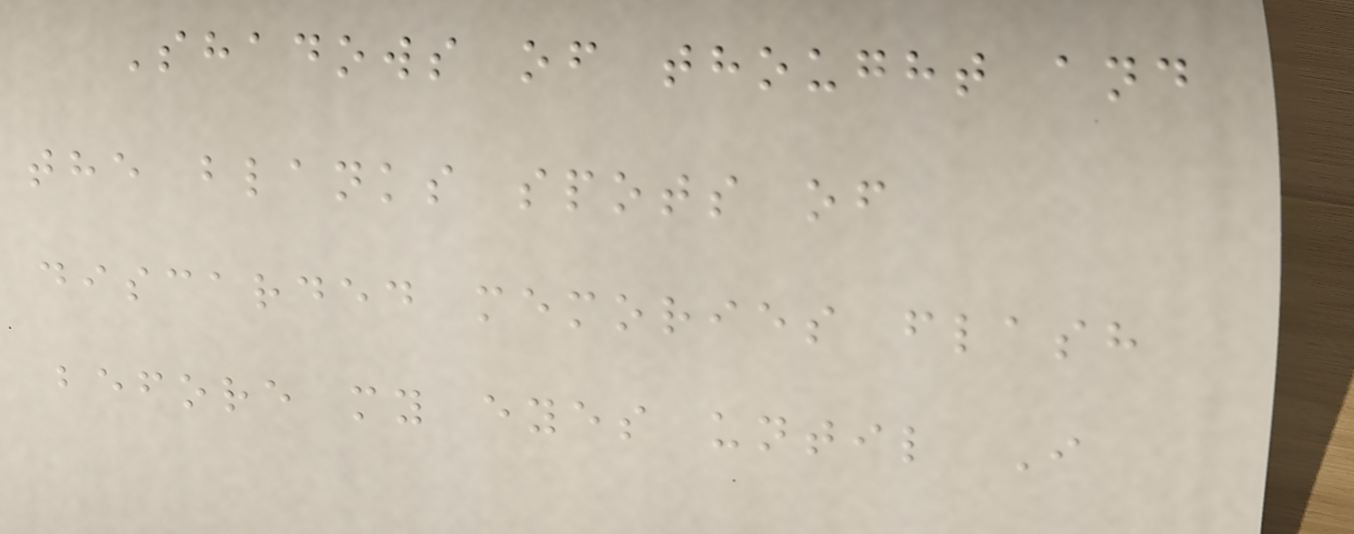Shadows of thought and
the blanks spots of
discarded memories flash
before my eyes until I
